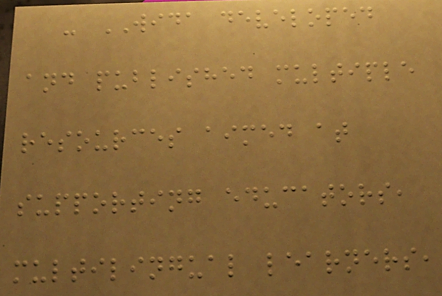- WIDA developed
and published multiple
resources aimed at
supporting educators,
multilingual learners,
